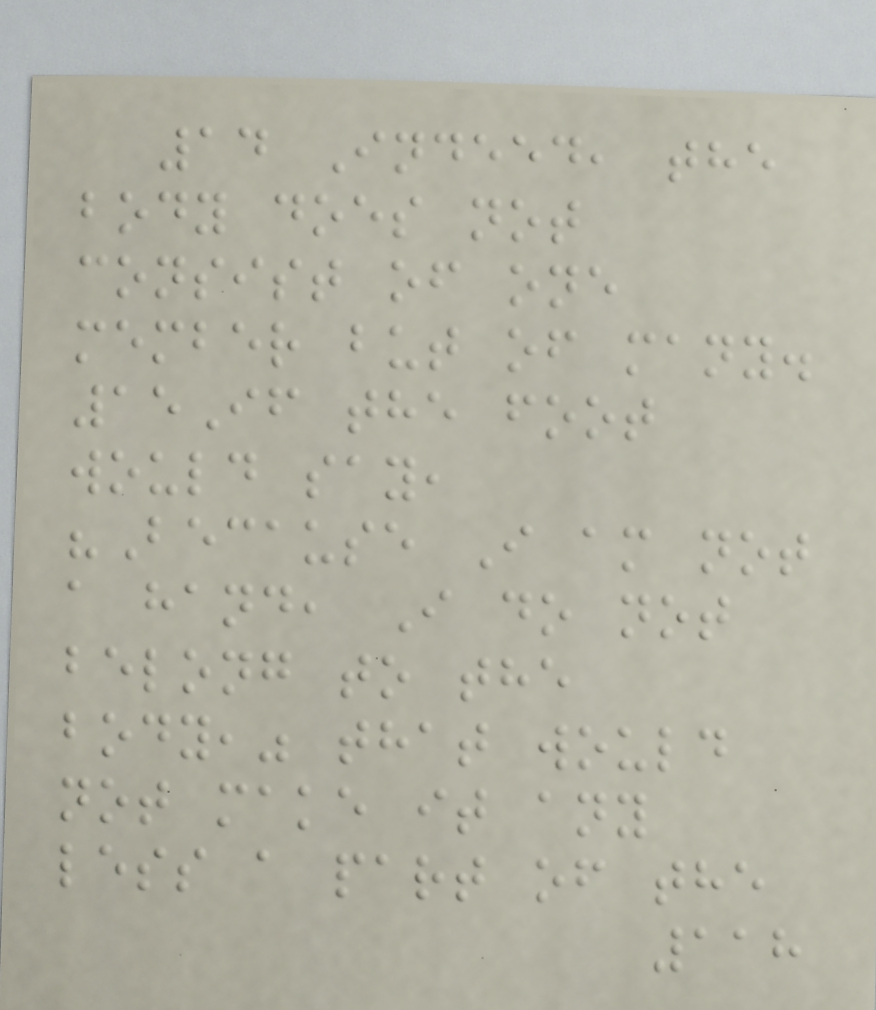14 Indeed, the
body does not
consist of one
member but of many.
15If the foot
would say,
"Because I am not
a hand, I do not
belong to the
body," that would
not make it any
less a part of the
118
